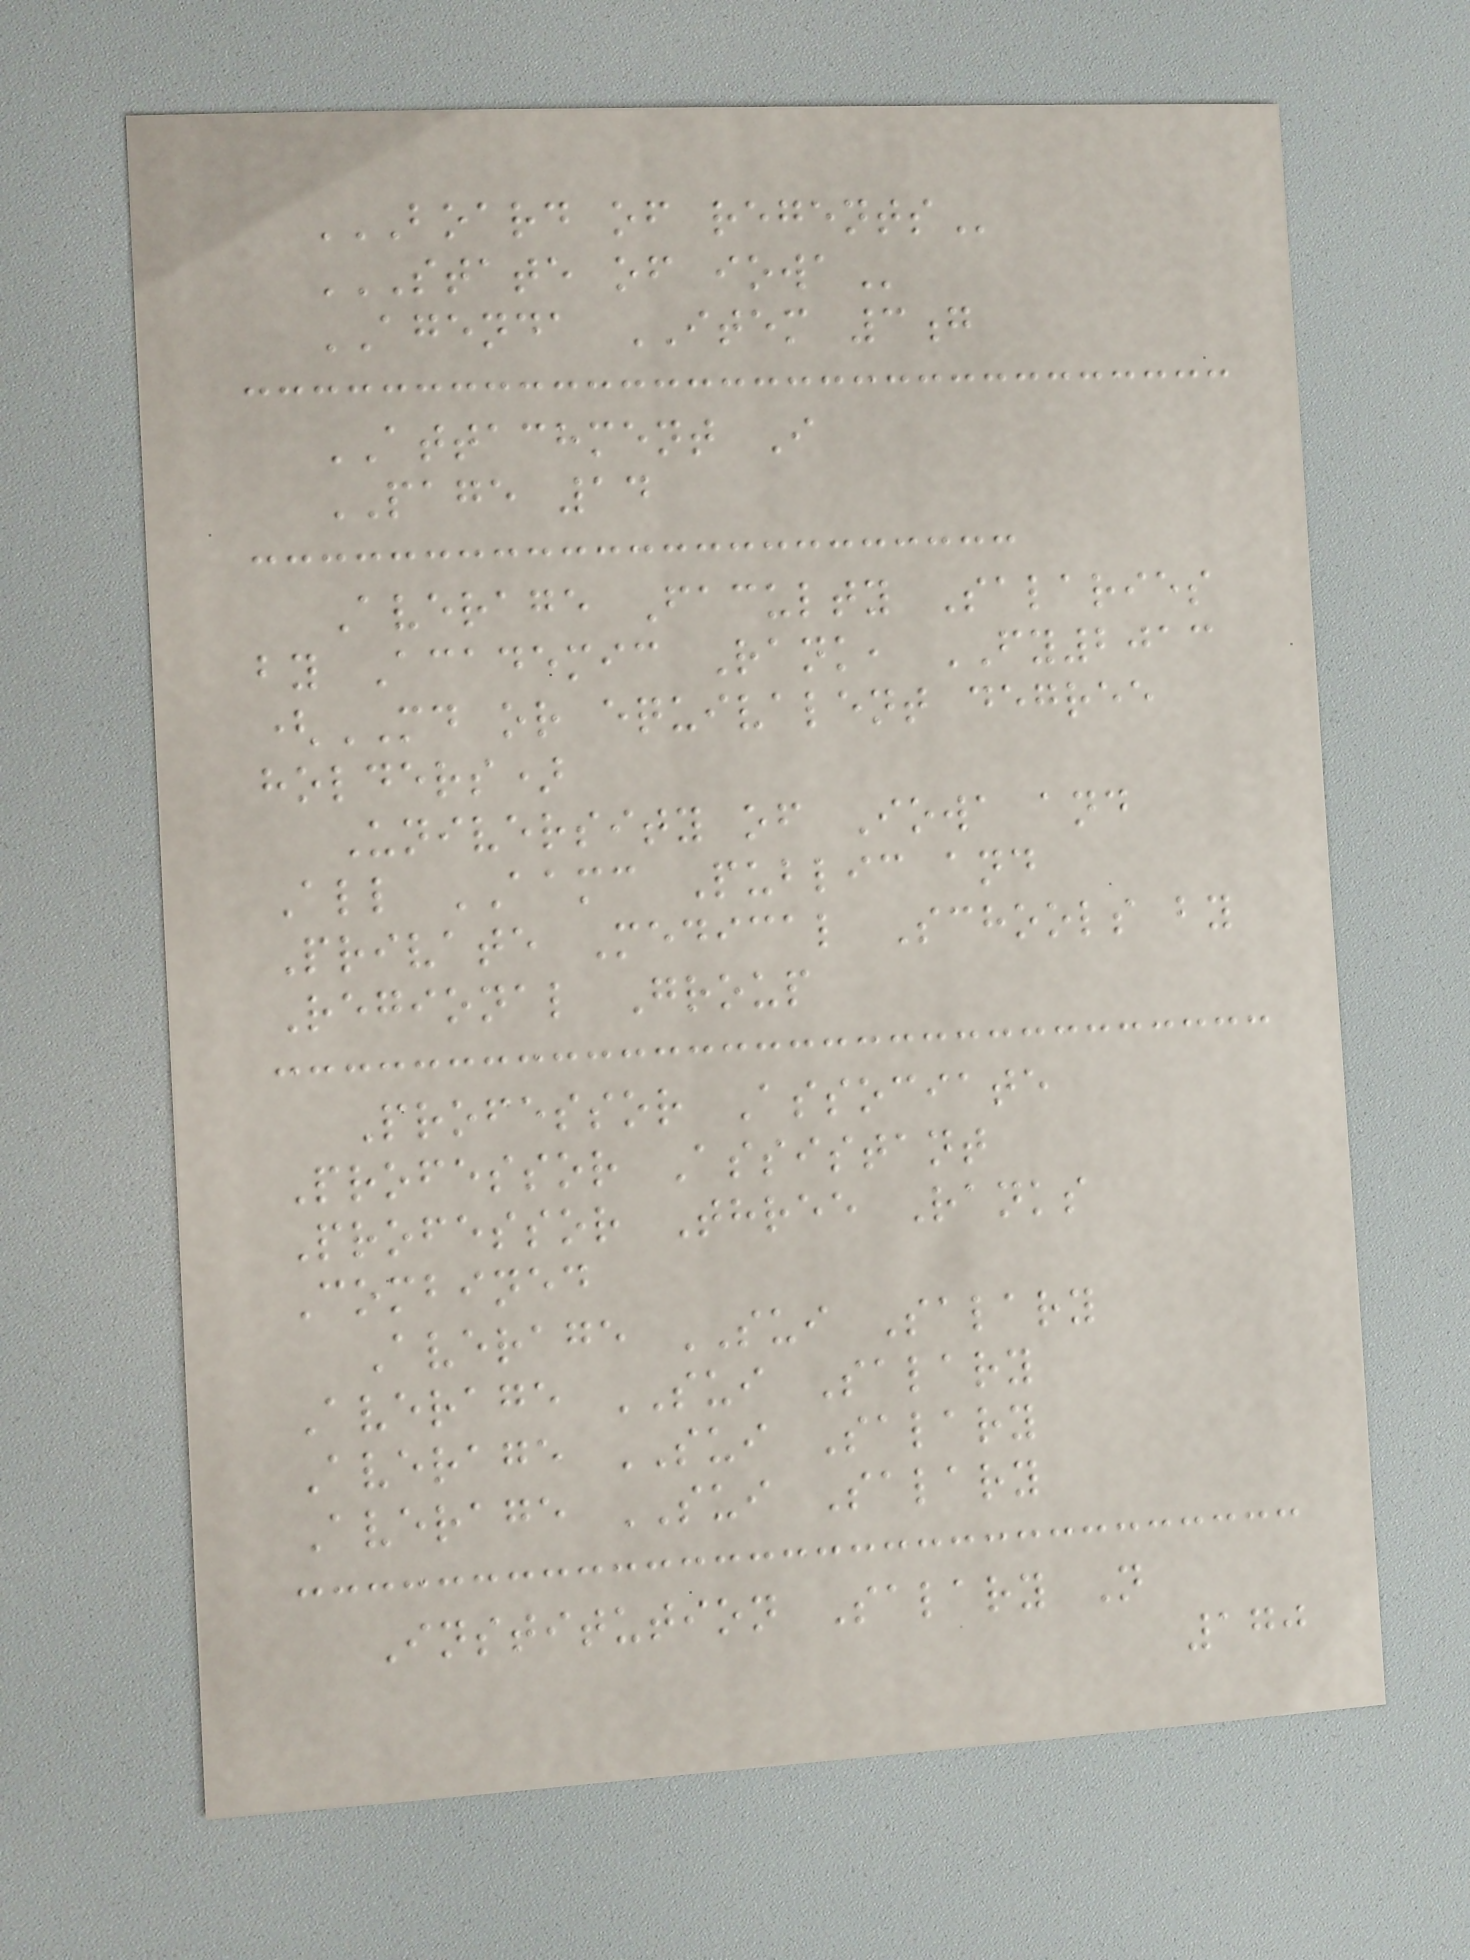BOARD OF REGENTS
STATE OF IOWA
AGENDA ITEM 3g
ATTACHMENT I
PAGE 14
Average Faculty Salaries
by Academic Rank, FY2013
(MD or equivalent degree
holders)
University of Iowa and
All AAMC Public and
Private Medical Schools by
Regional Group
Professor Associate
Professor Assistant
Professor Three Ranks
Combined
Average SUI Salary
Average SUI Salary
Average SUI Salary
Average SUI Salary
Institution Salary N
170
